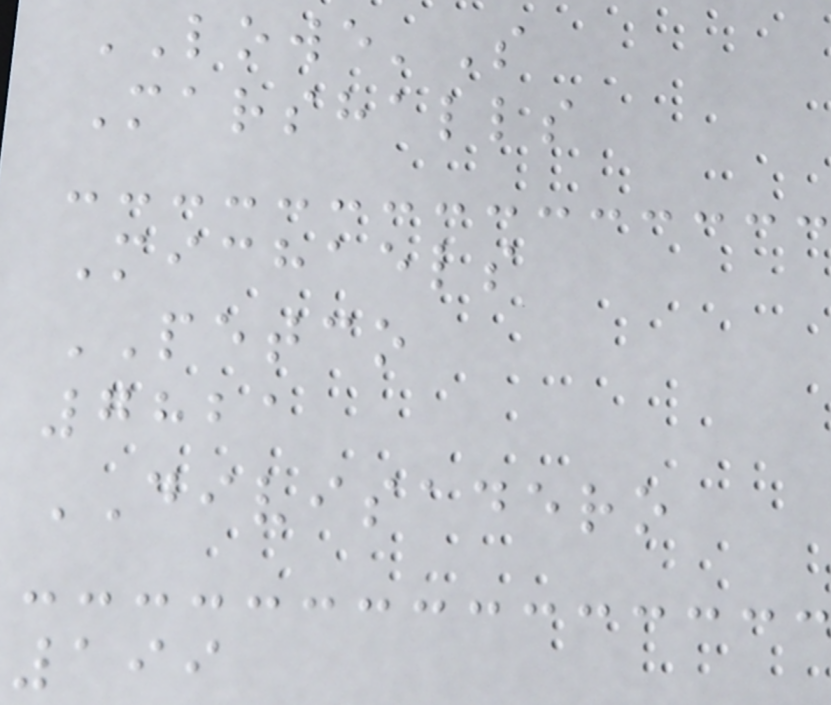LOWE'S
Marshalls
Michaels
PETCO
7821
DIVISADERO
199
